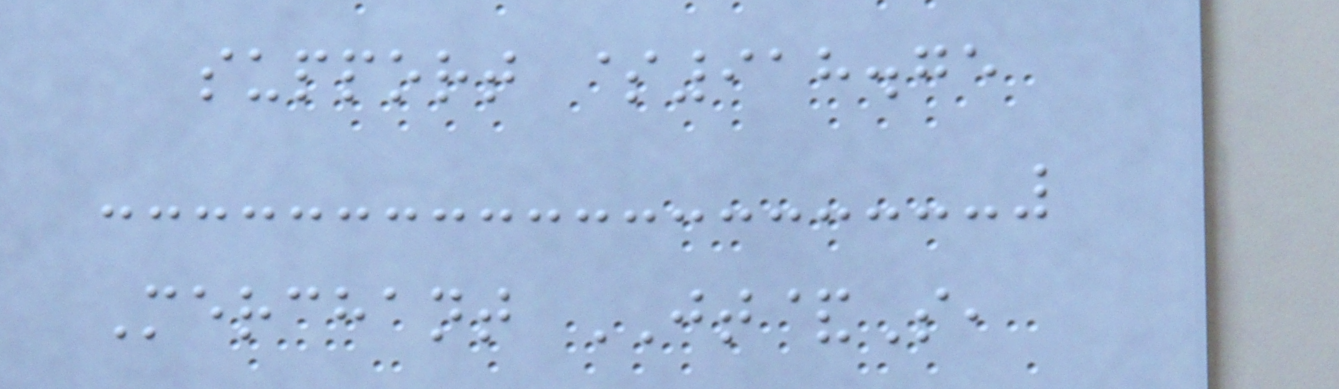support $918.75
Merchant JT&S,
